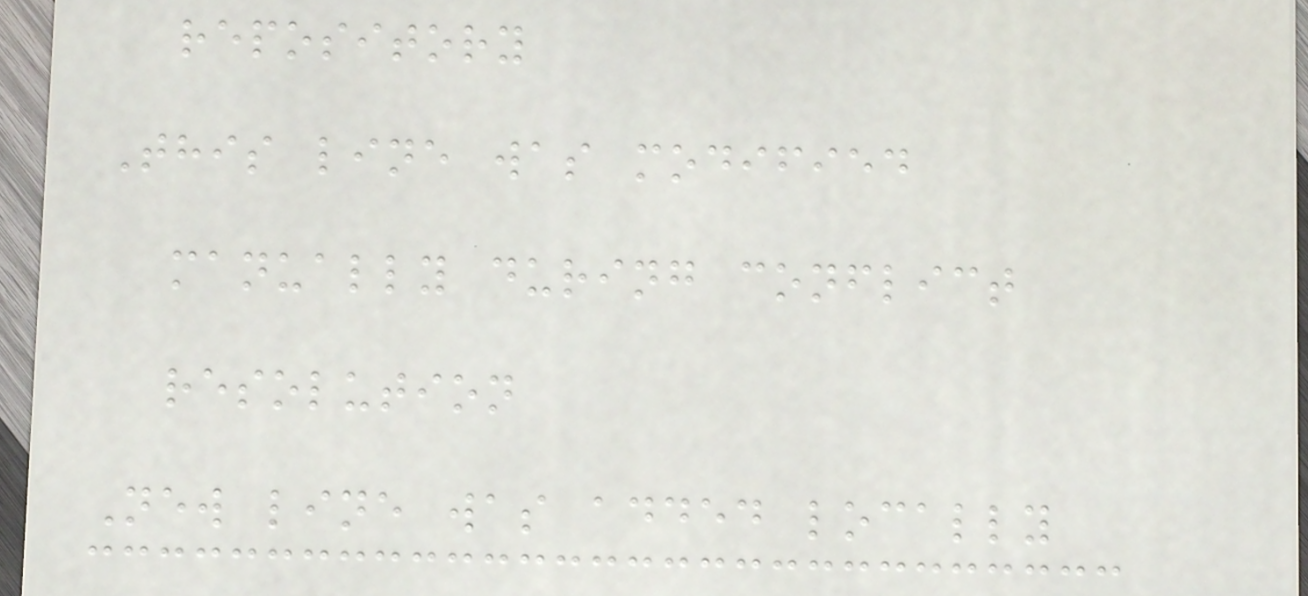repository
This line was modified
manually during conflict
resolution
New line was added locally
